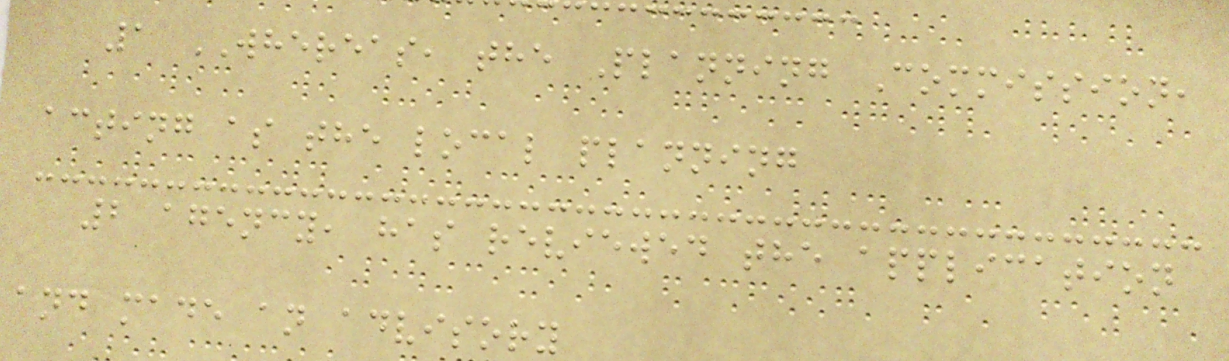1 WHEREAS, the Planning Commission,
acting as the local planning
2 agency, has reviewed the application
and made an advisory
